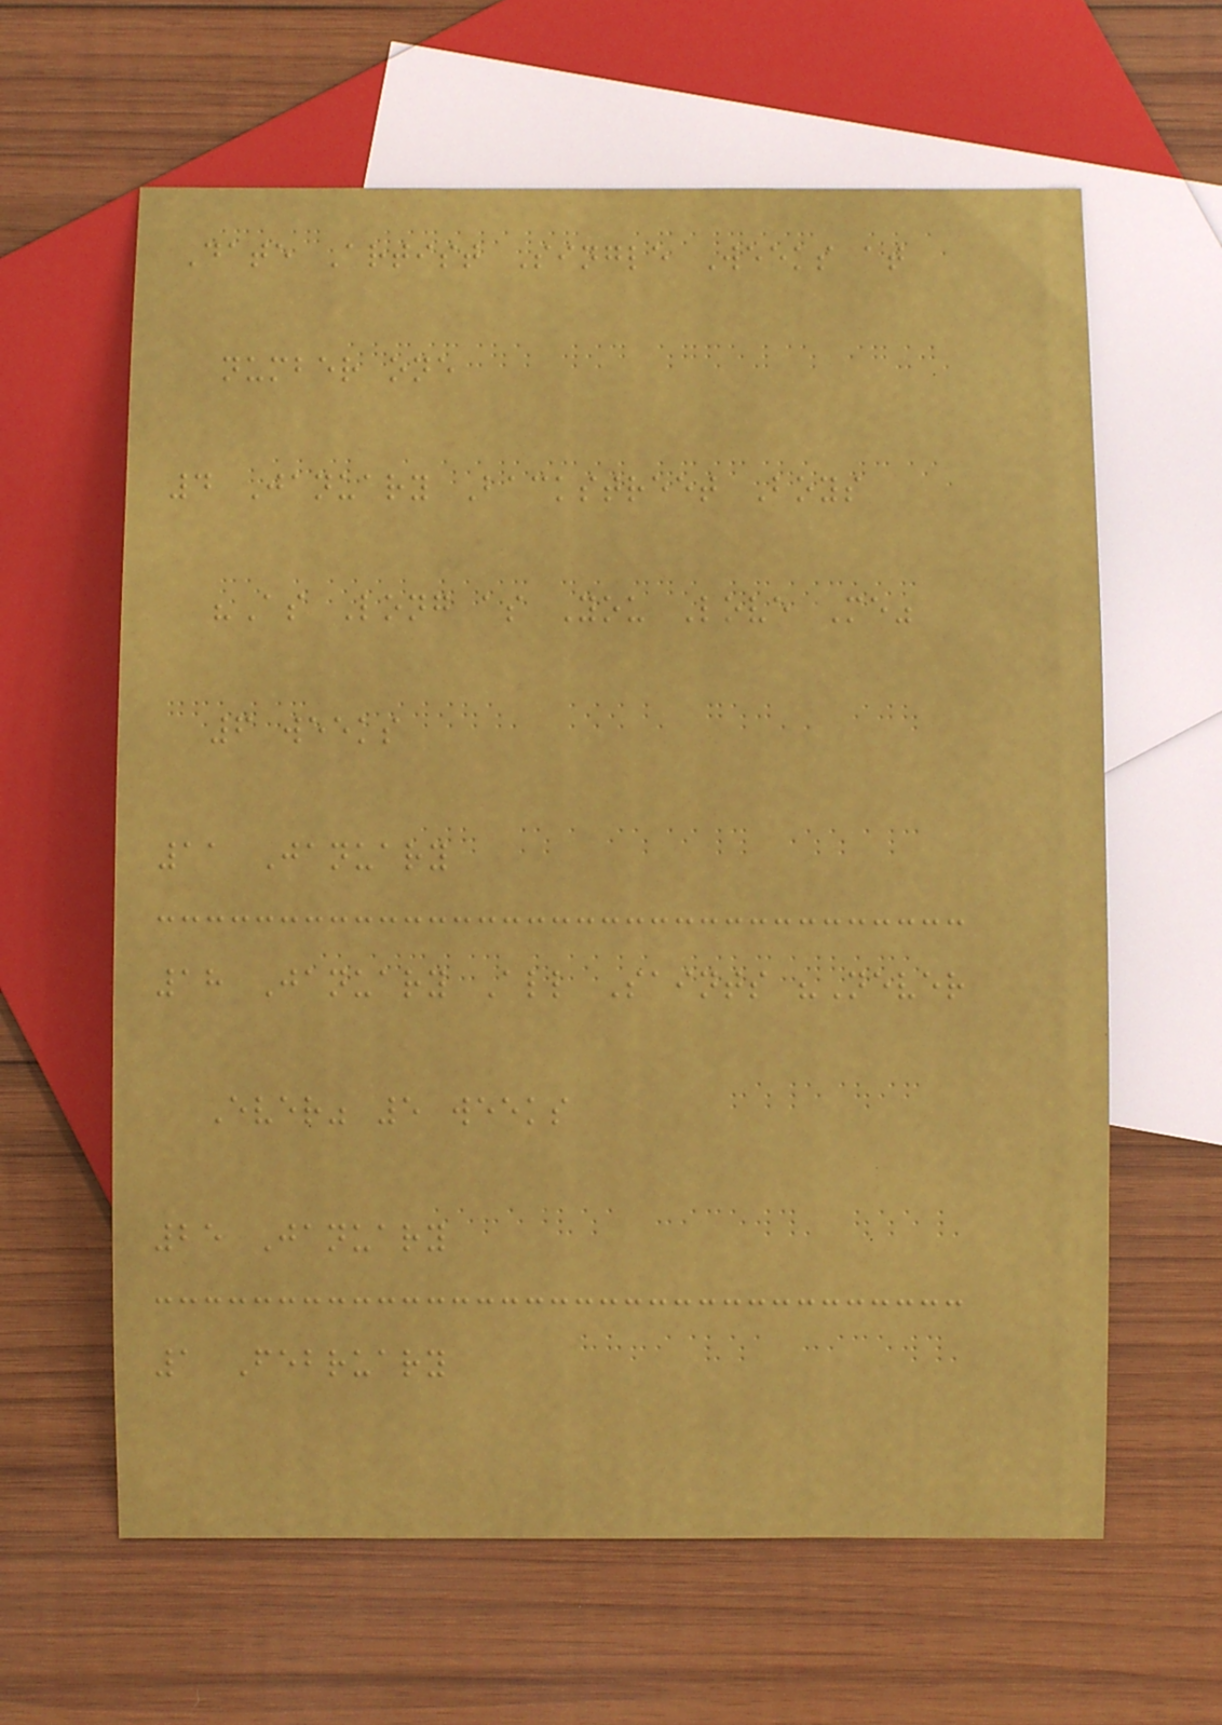Date Artist Single Weeks at
number one
4 January Backstreet Boys
"As Long as You Love Me"
6 weeks
11 January
18 January All Saints "Never
Ever" 5 weeks
25 January
1 February
